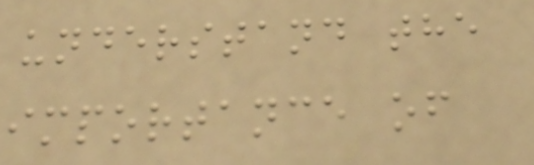understand the
importance of
